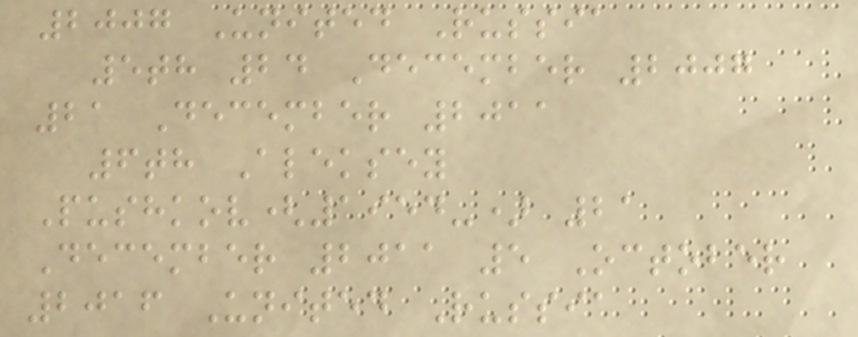2007 United Russia
5th 24 December 2007
21 December 2011
6th Aleksey
Pushkov(1954-) 21
December 2011 5 October
2016 United Russia
